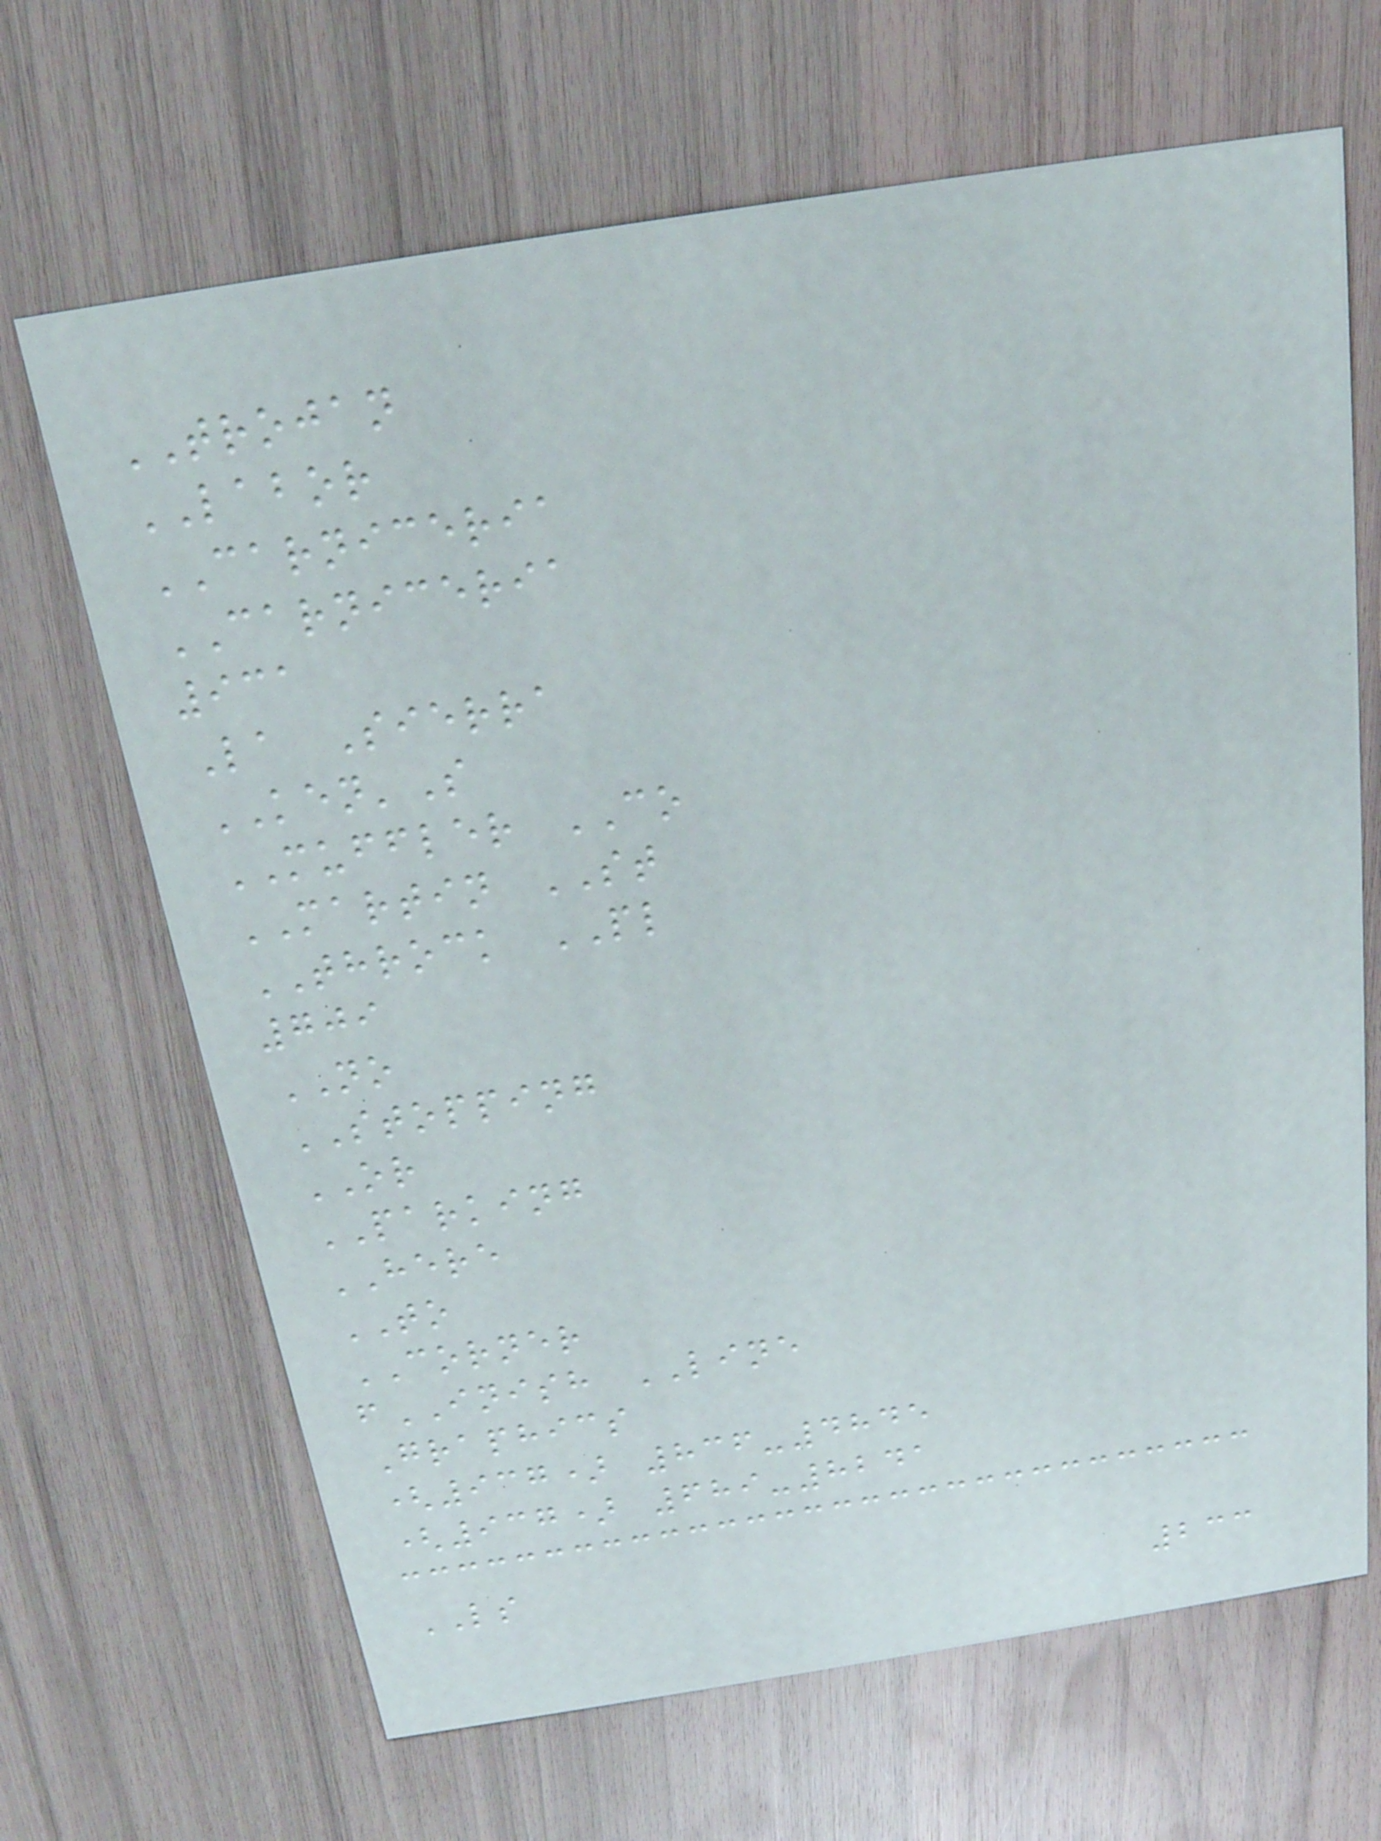TROJAN
LABOR
CARNICERIA
CARNICERIA
931
La Sierra
KEN'S
MUFFLER CO
MARTIN ST
THROCK PL
709
NO
STOPPING
OR
PARKING
HERE
TO
CORNER
fINISH LINE
Graphics
(937) 836-4845
(937) 689-8241
LS
233
